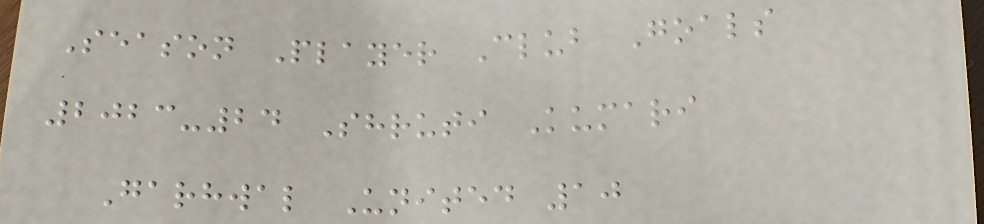Season Player Club Goals
2023-24 Shruti Kumari
Garhwal United 10
